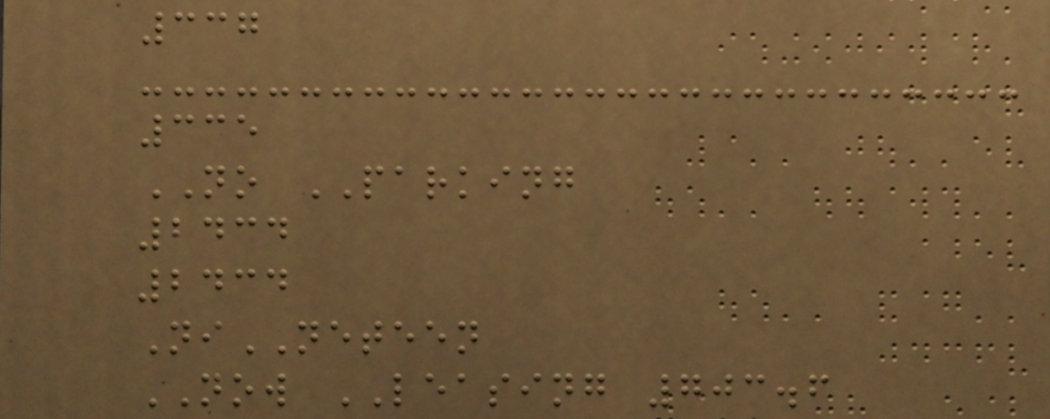337
335
NO PARKING
2434
2434
NiNETEEN
NOW LEASING 703.6
